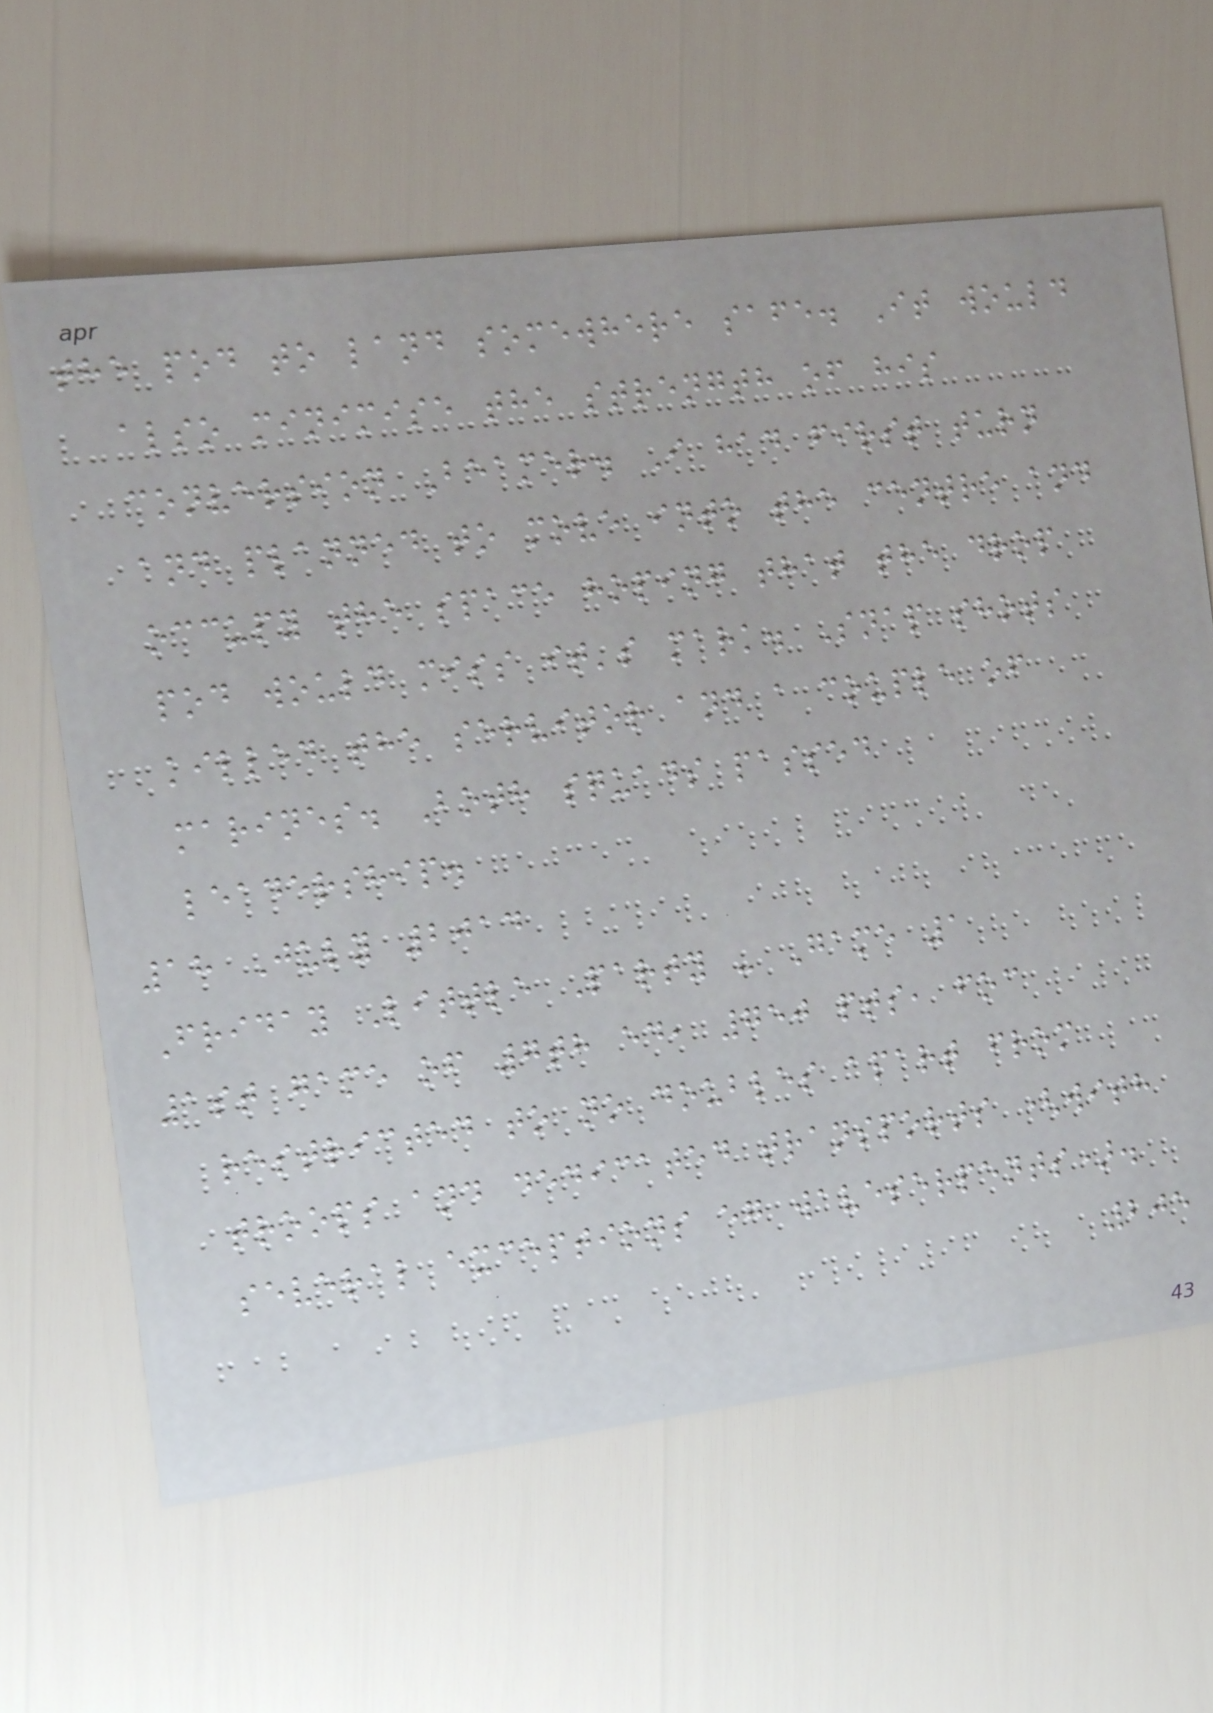the pod to land somewhere safe. It would
also minimise the strength of his
conversion Beamer. I had first turn
and planned to move into the centre and
occupy the space hoping that the drop
pod would miss it's mark. Snap shots
killed the servitor and a couple of
marines. Both squads passed
leadership.
18 July 2014
Friday Little Party - Game 1
1st game of 7th ed, 750 pts, foc
restricted to no doubles apart from
troops and dedicated transports (with
several exceptions eg waveserpents).
205
